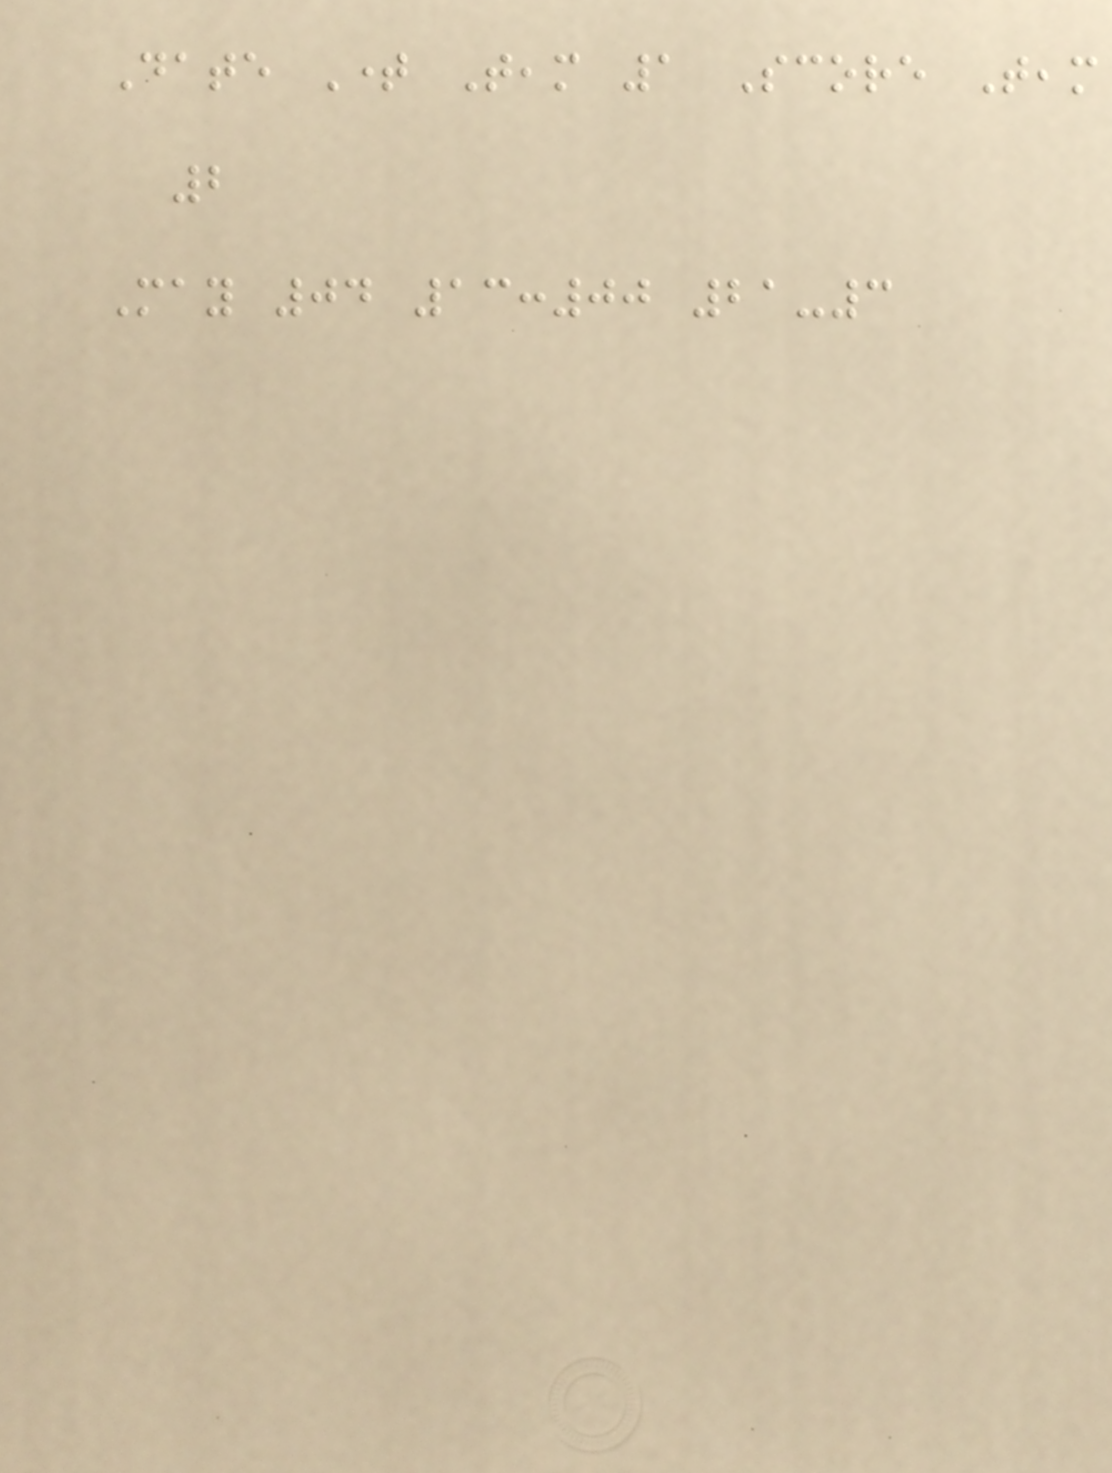Date Time Team 1 Score Team
2
May 04 13:00 21-3
